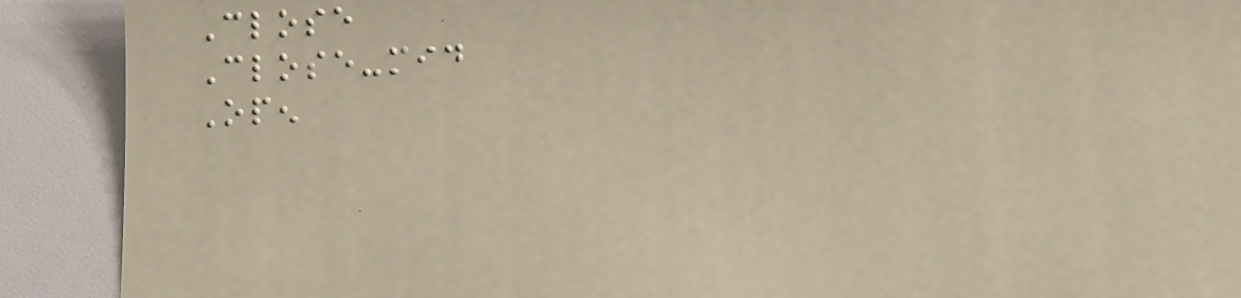Close
Close-mid
Open
